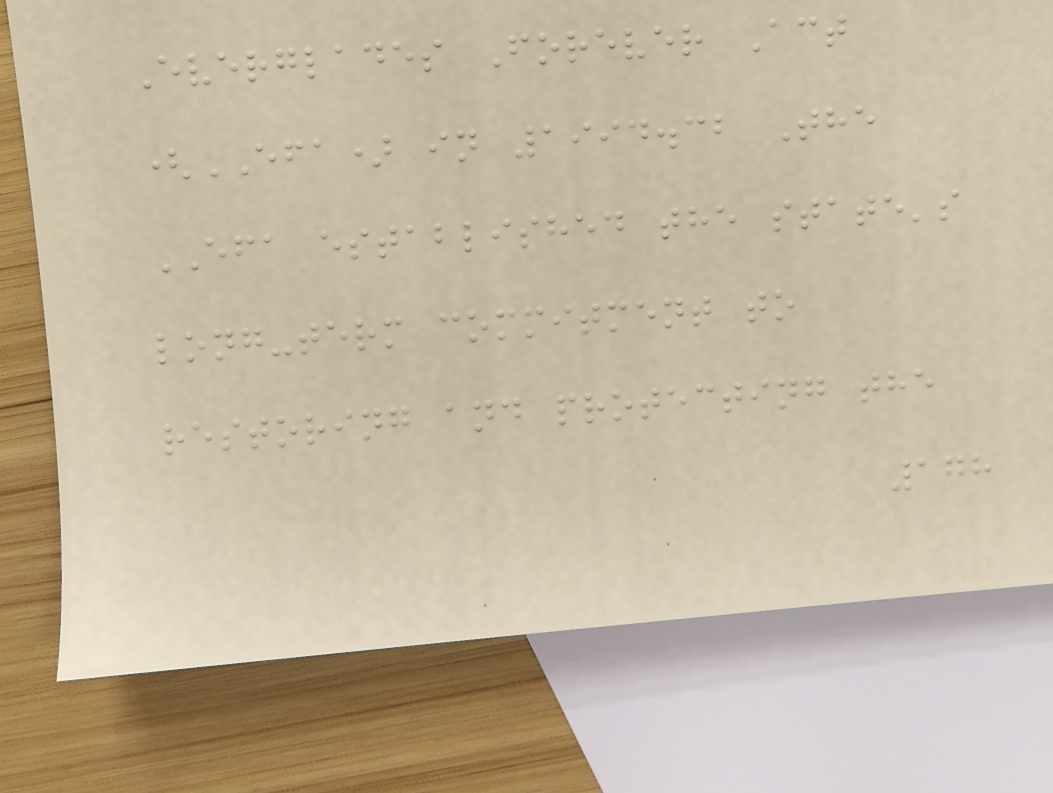Everglades Forever Act
(EFA) in 1994.32 The
EFA established the state's
long-term commitment to
restoring and protecting the
178
